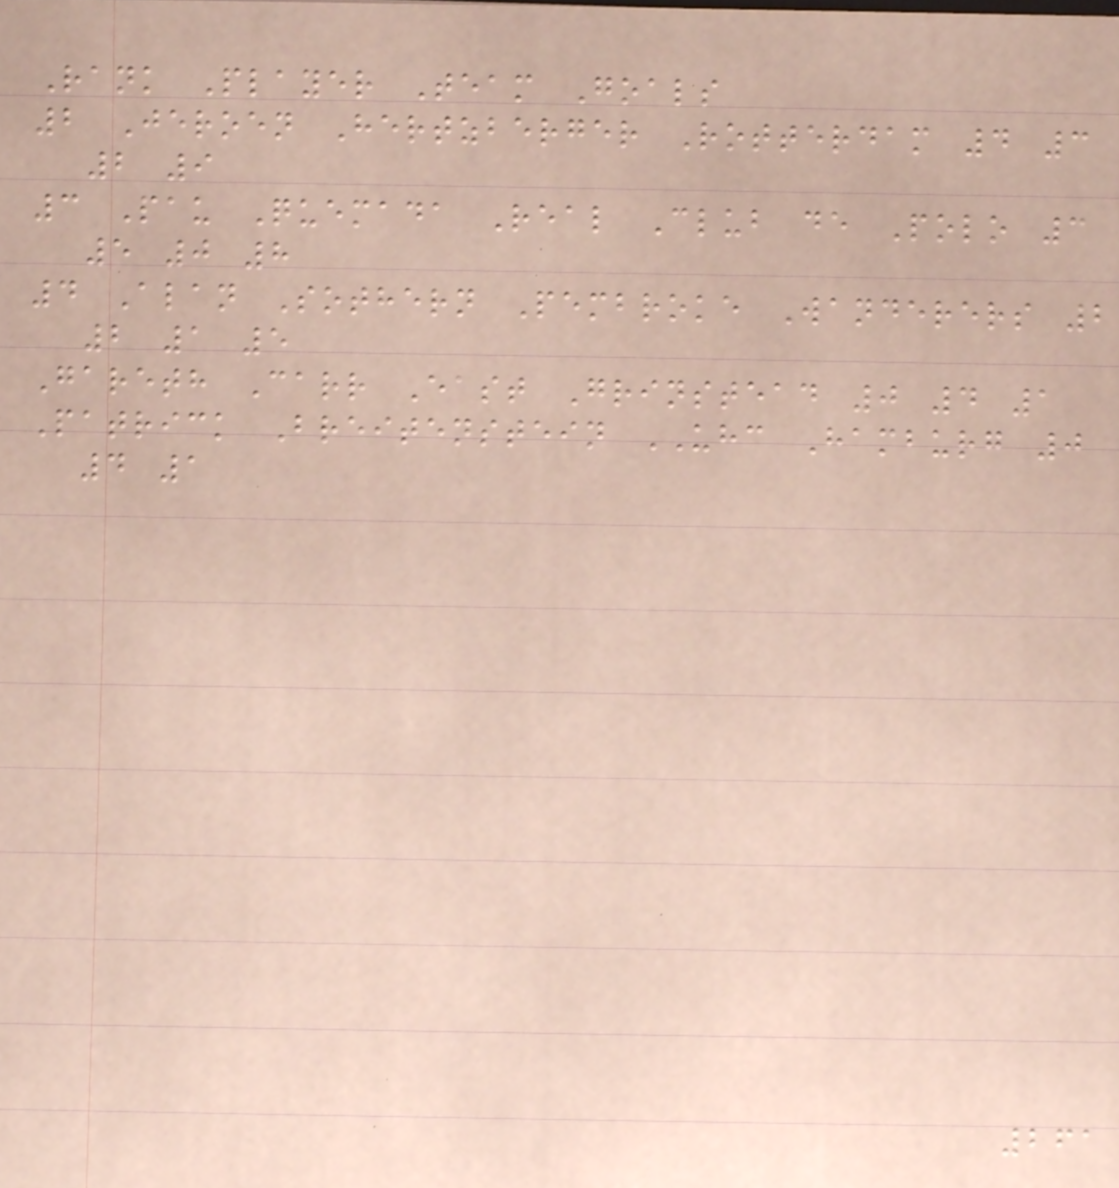Rank Player Team Goals
2 Jeroen Hertzberger Rotterdam 4 3
2 9
3 Pau Quemada Real Club de Polo 3
5 0 8
4 Alan Sothern Pembroke Wanderers 2
2 1 5
Gareth Carr East Grinstead 0 4 1
Patrick Breitenstein UHC Hamburg 0
4 1
261
